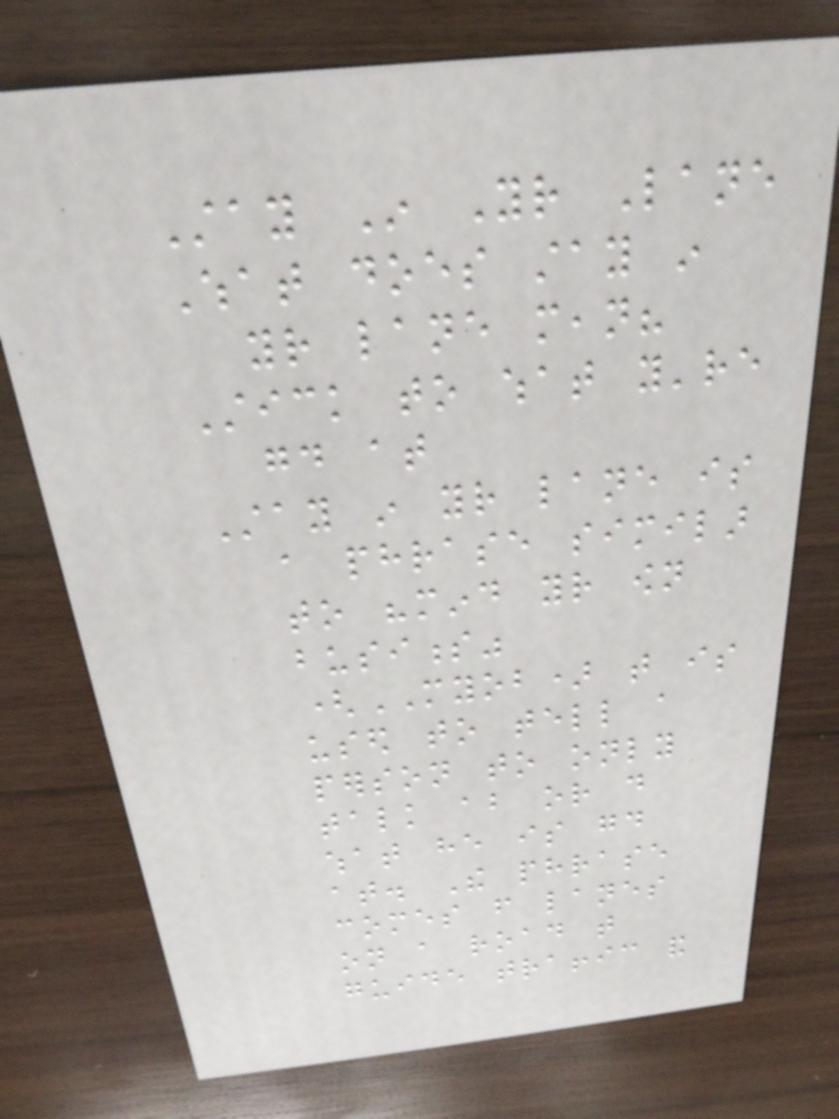Stay In Your Lane
What does stay in
your lane mean?
Stick to what you're
good at
Stay in your lane is
a phrase similar
to "mind your own
business"
(MYOB) that is
used to tell a
person to only
talk about or do
what he is good
at. The phrase
comes from lanes
on a road that
guide traffic and
